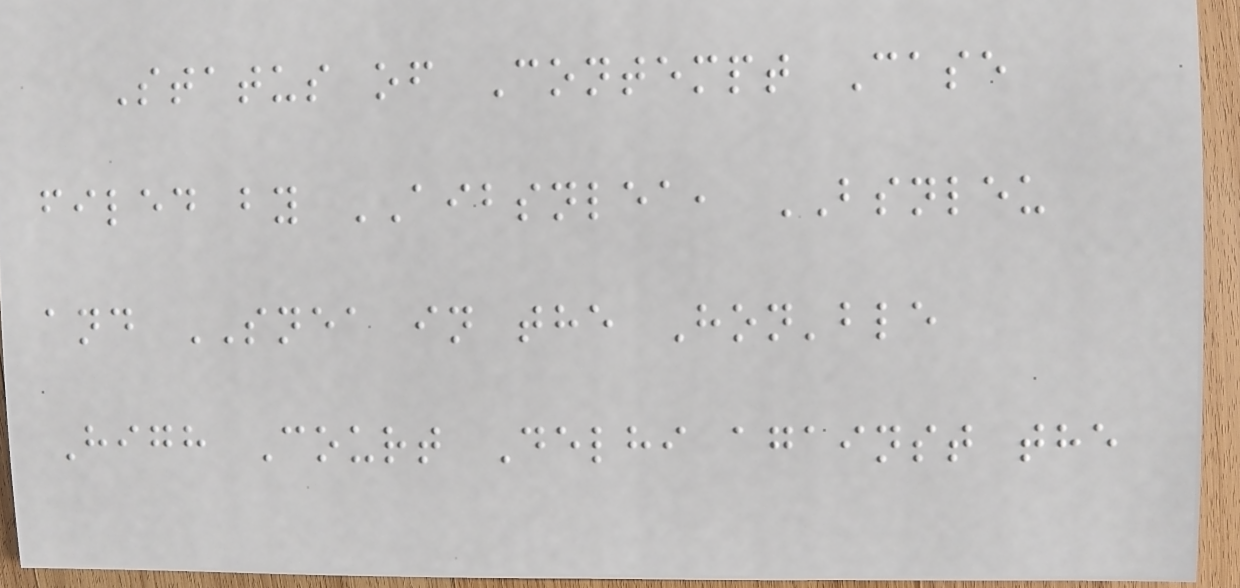Status of Contempt Case
filed by AIBSNLEA, BSNLEU
and SNEA in the Hon'ble
High Court Delhi against the
